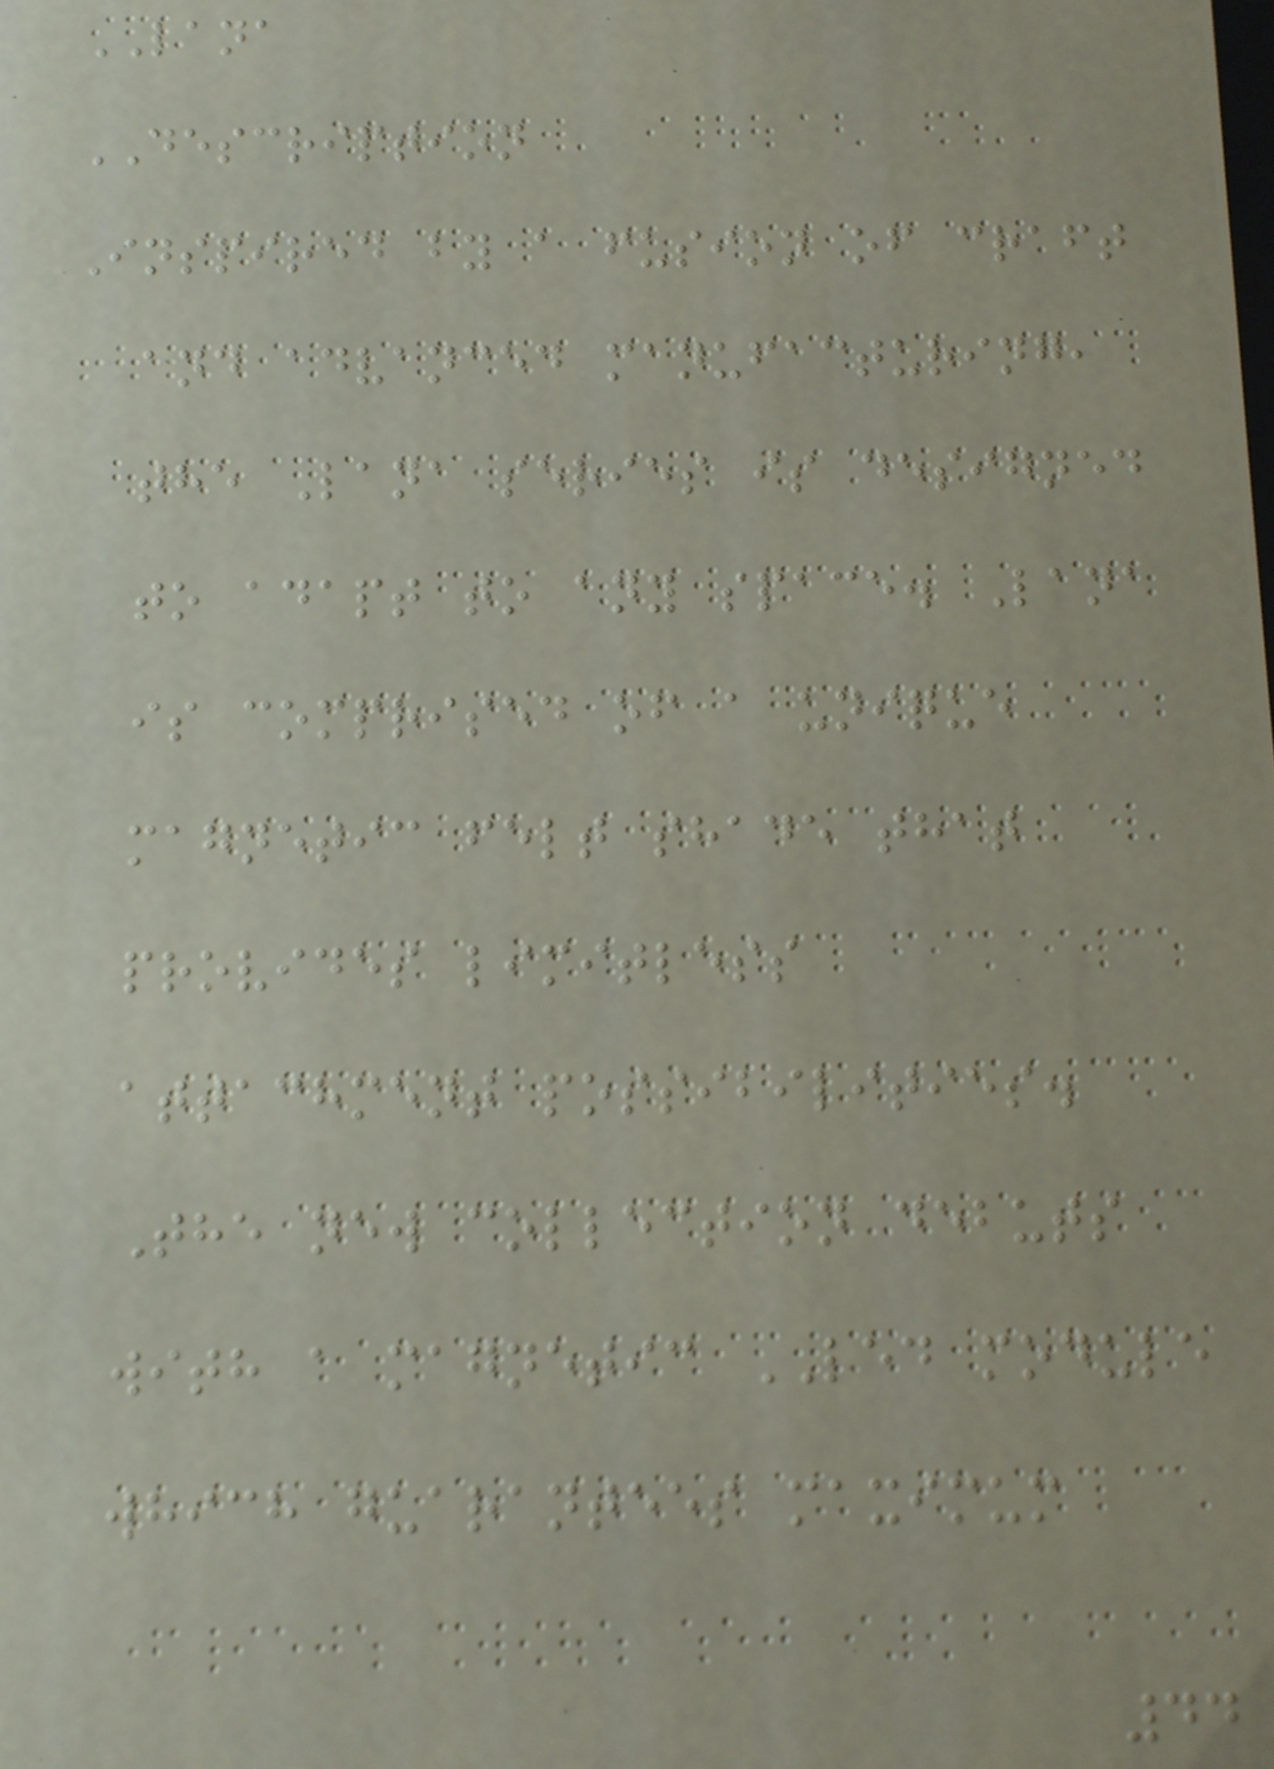LANA
DESCRIPTION
Inspired by a fusion of craft
and advanced manufacturing,
the Lana series is designed
to adapt to any space. Lana
is comprised of a unique
magnetic felt shade that
provides limitless
attachment possibilities.
The new collection debuts
with a magnetic LED module
which guarantees maximum
44
